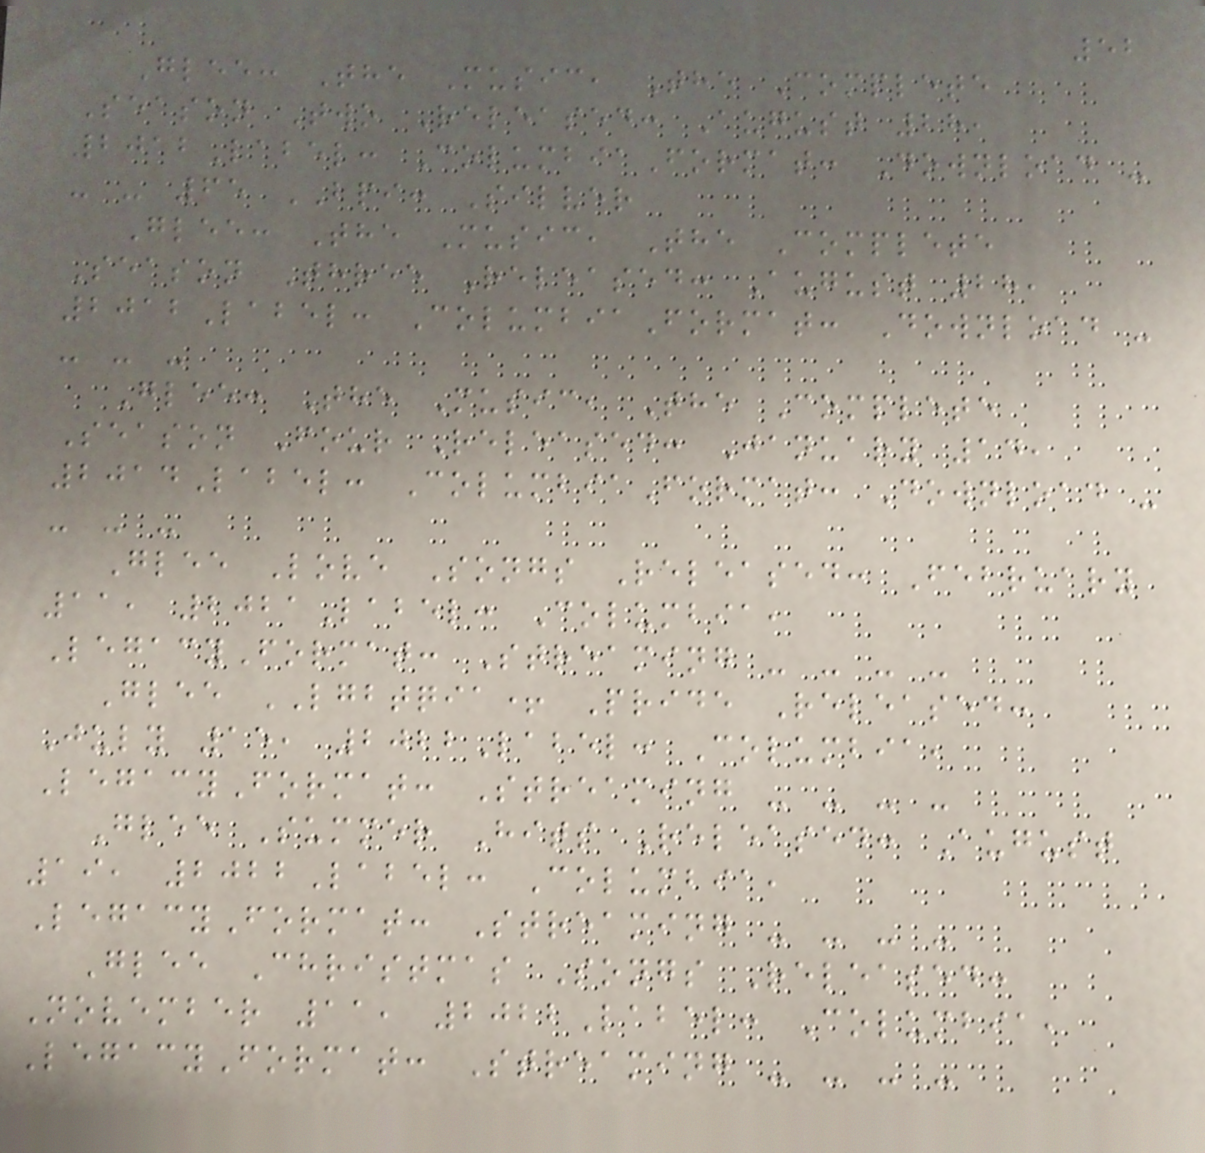52
Glee: The Music, The Complete
Season Two Released: August 28,
2012Label: ColumbiaFormat: Download -
- - 65 BPI: Silver
Glee: The Music, The Complete
Season Three Released: August 28,
2012Label: ColumbiaFormat: Download -
- - -
Glee: The Music, The Complete
Season Four Released: January 14,
2014Label: ColumbiaFormat: Download -
- - -
Glee Love Songs Released: February
11, 2021Label: Columbia,
LegacyFormat: Streaming - - - -
Glee LGBTQIA+ Pride Released:
July 15, 2022Label: Columbia,
LegacyFormat: Streaming - - - -
Glee Summer Hits Released: August
19, 2022Label: Columbia,
LegacyFormat: Streaming - - - -
Glee Christmas Songs Released:
November 11, 2022Label: Columbia,
LegacyFormat: Streaming - - - -
